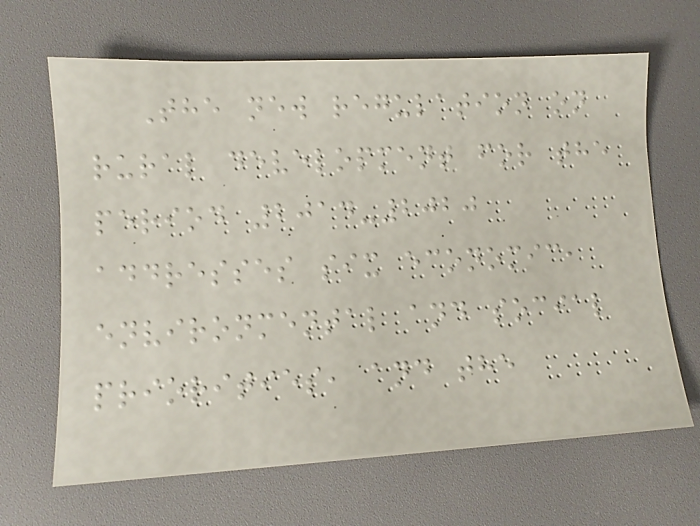The new regulation on
rural development for the
period 2014-2020
addresses six economic,
environmental and social
priorities, and the
